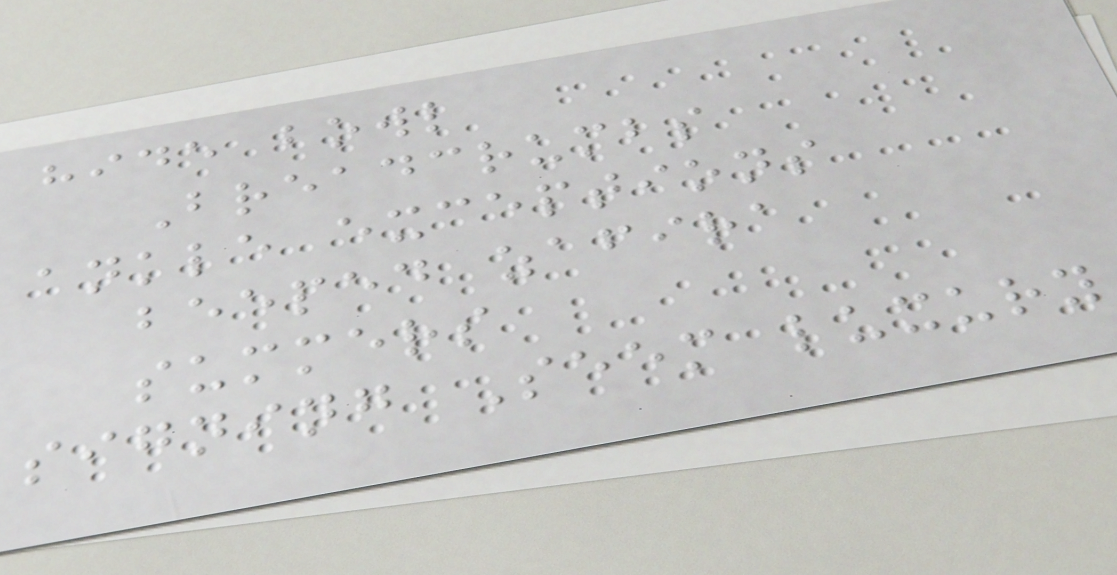hide bowl
Breadcrumbs
ankle exceptions
beeped zafira
summers
signing Seem luxury
